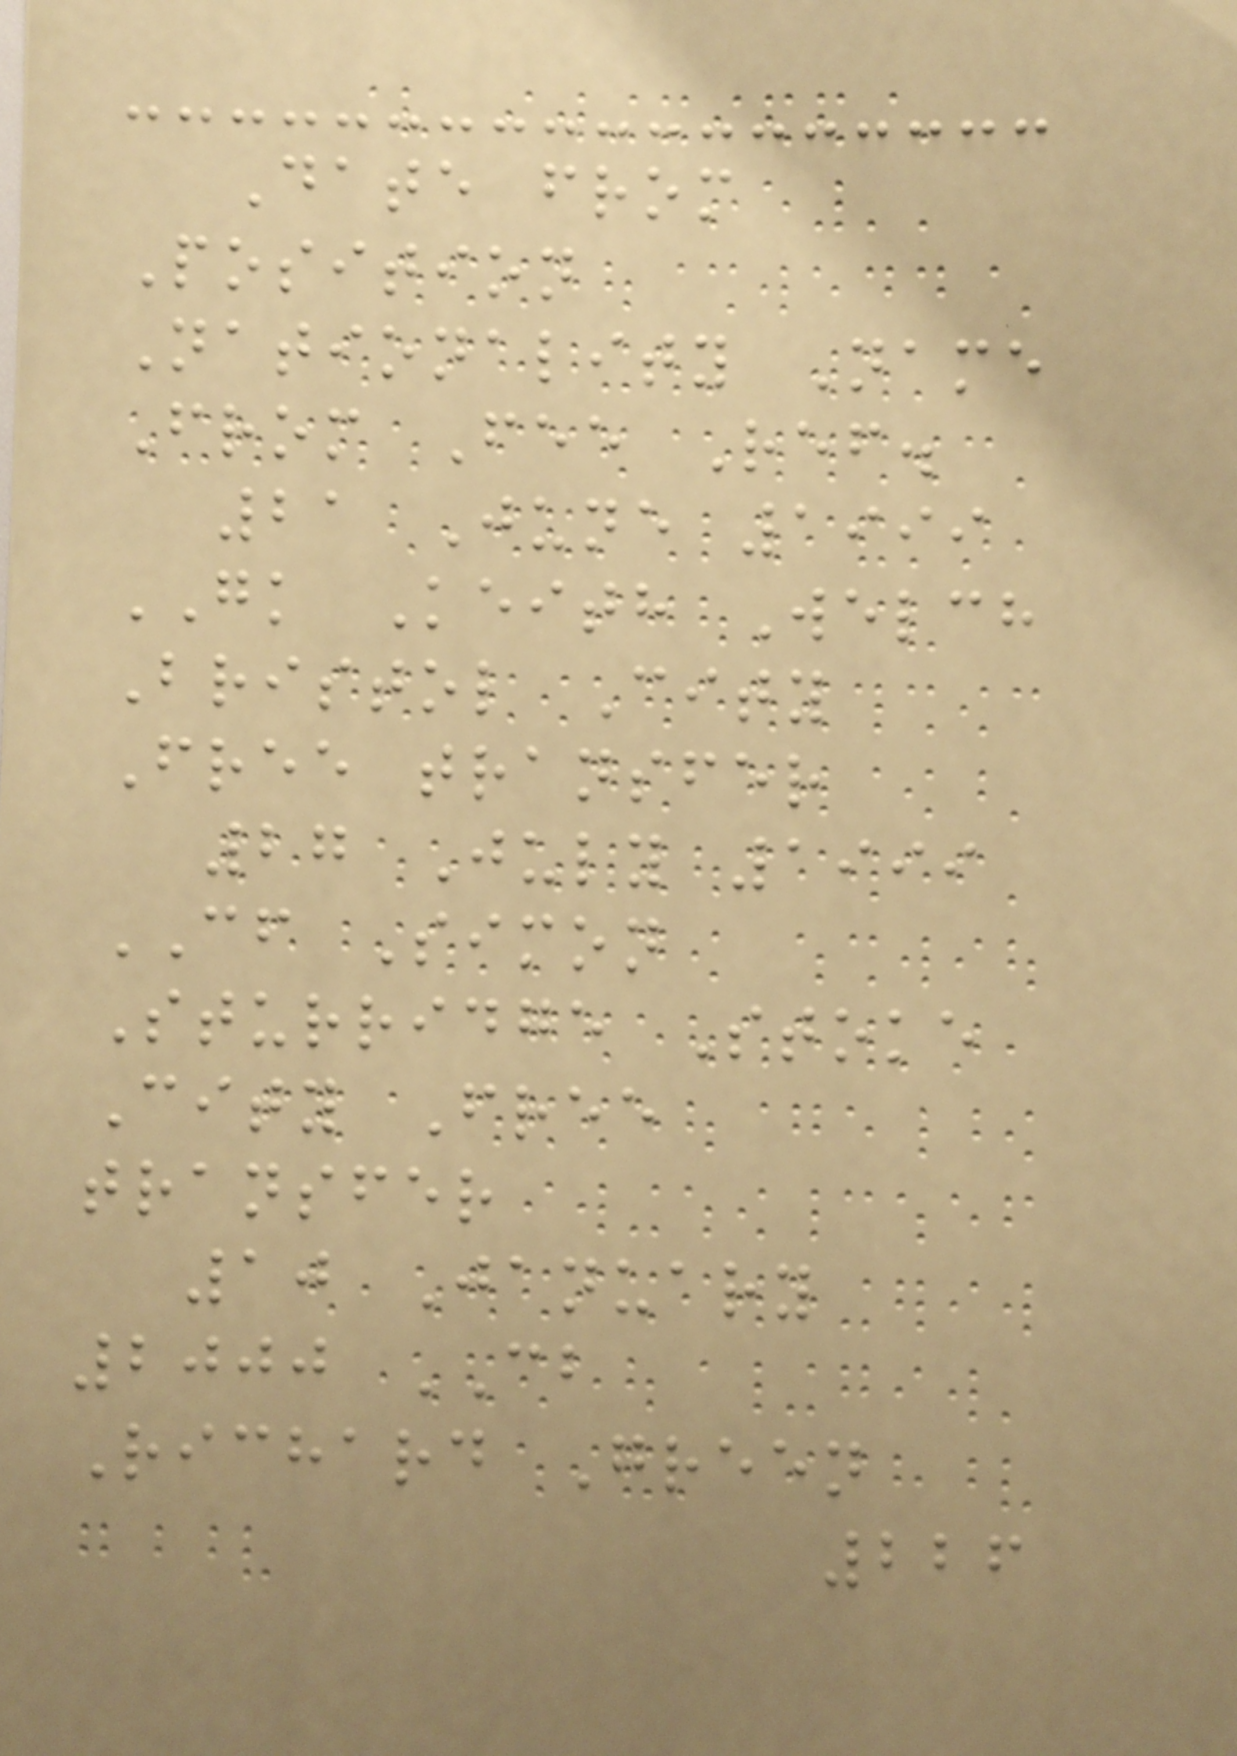Date from
Position
Nationality Name
From Fee Ref.
21 June 1999
GK Keith Welch
Bristol City
Free transfer
27 July 1999
CF Simon
Sturridge Stoke
City Free
transfer
10 January
2000 CB
Richard Green
226
